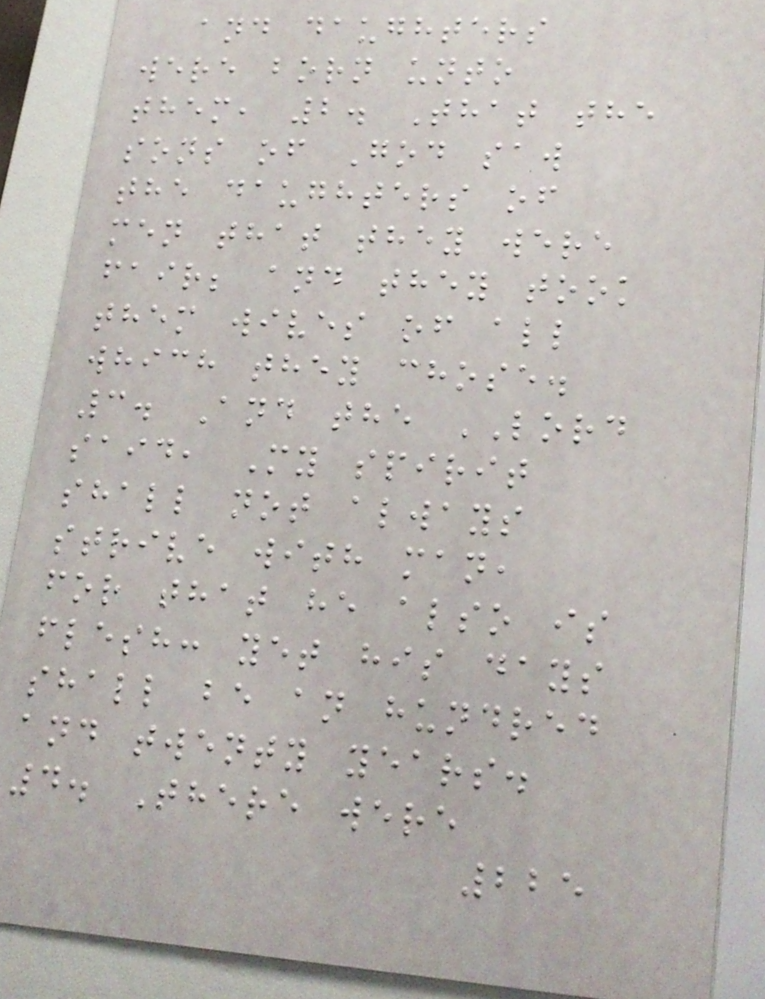and daughters
were born unto
them, 2. That the
sons of God saw
the daughters of
men that they were
fair; and they took
them wives of all
which they chose.
3. And the LORD
said, My spirit
shall not always
strive with man,
for that he also is
flesh: yet his days
shall be an hundred
and twenty years.
4. There were
225
